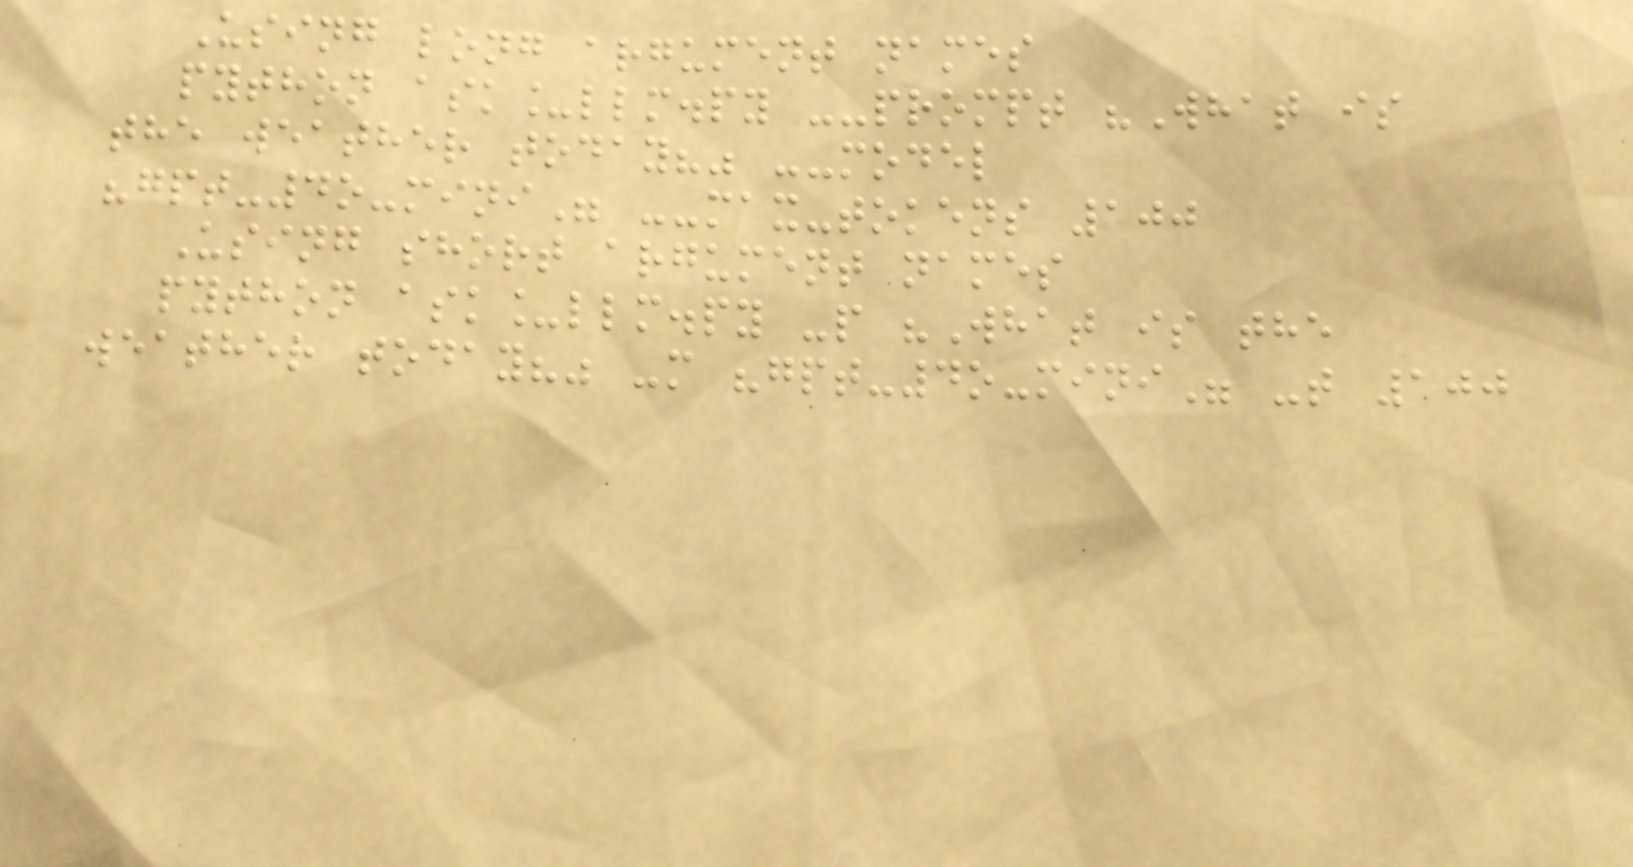Using long argument names
python ask_llm.py --prompt "What is
the weather today?" --model
"gpt-4o-mini" --max-tokens 100
Using short argument names
python ask_llm.py -p "What is the
weather today?" -m "gpt-4o-mini" -t 100
